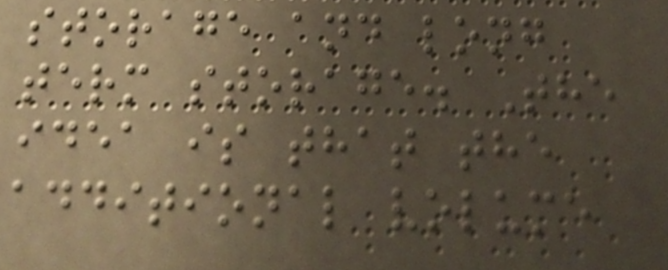storage and long
term storage. The
idea is that the
additional volume
